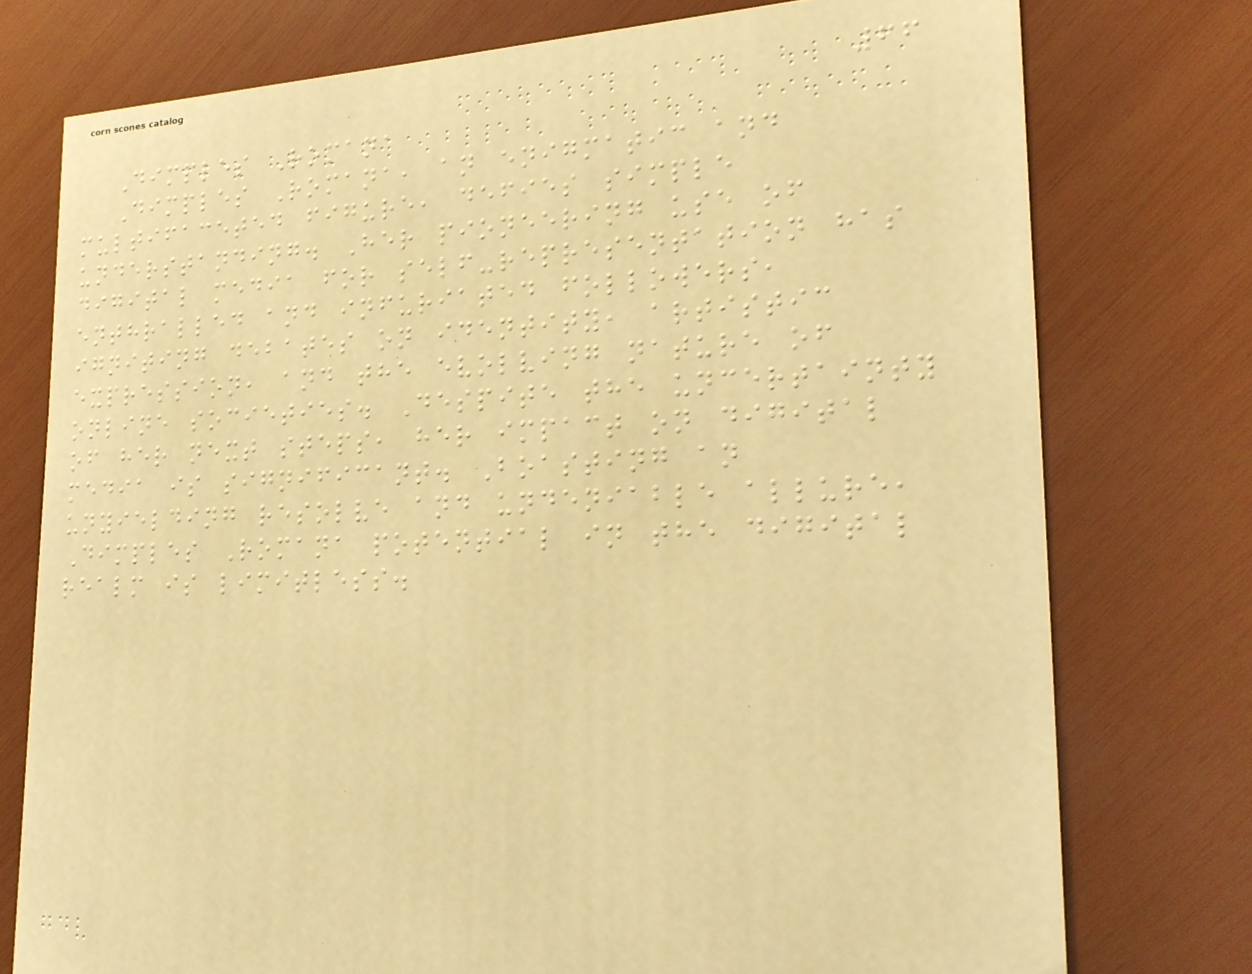66
Dimples Romana
Dimples Romana, an enigmatic and
multifaceted figure, defies simple
understanding. Her pioneering use of
digital media for self-representation has
enthralled and infuriated followers,
igniting debates on identity, artistic
expression, and the evolving nature of
online societies. Despite the uncertainty
of her next steps, her impact on digital
media is significant. Boasting an
unyielding resolve and undeniable allure,
Dimples Romana potential in the digital
realm is limitless.
